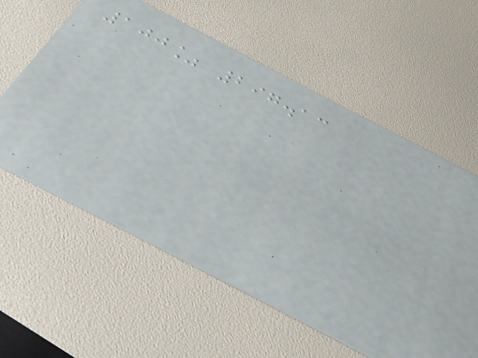100% 297.13
